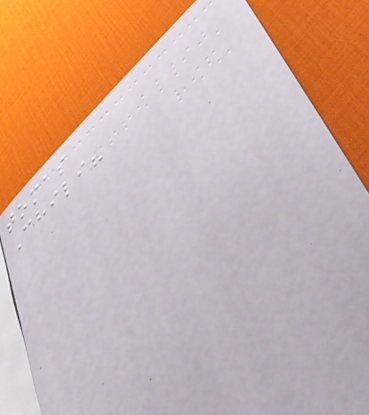tomas
Chili?
